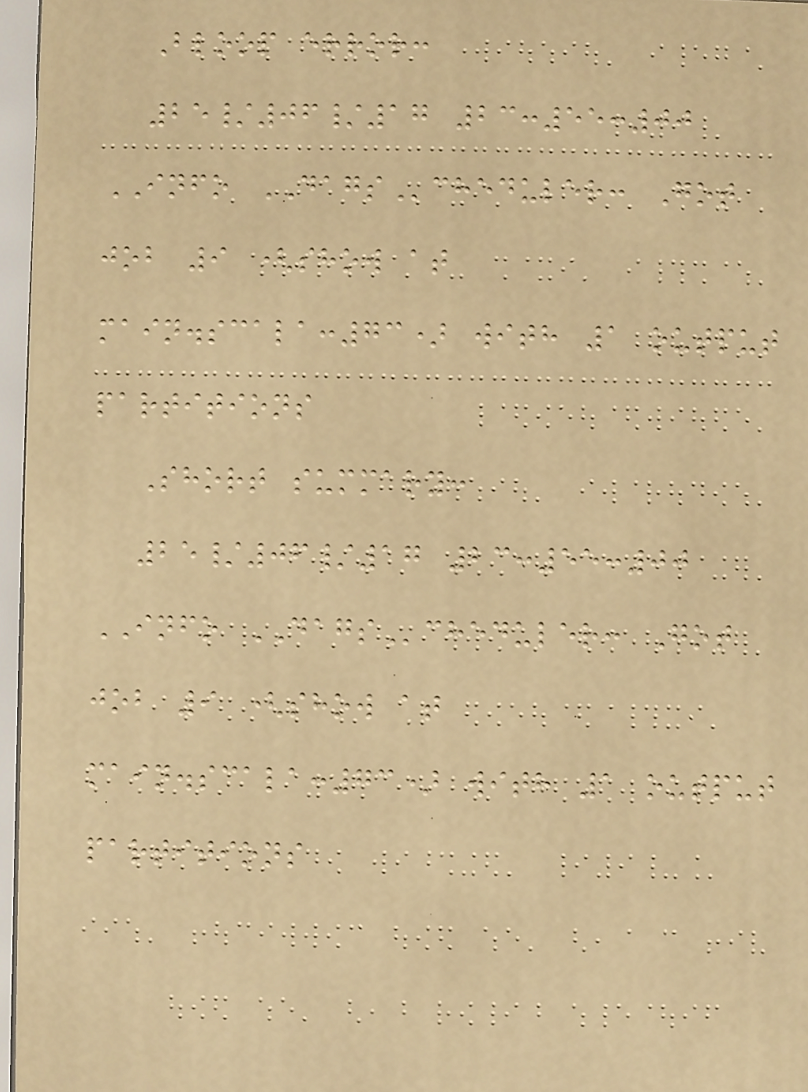Bloop error:
25/06/17 23:55:00
INFO DAGScheduler: Got
job 9 (show at
main.scala:73) with 1 output
partitions
Short summary:
25/06/17 23:55:00
INFO DAGScheduler: Got
job 9 (show at
main.scala:73) with 1 output
partitions
